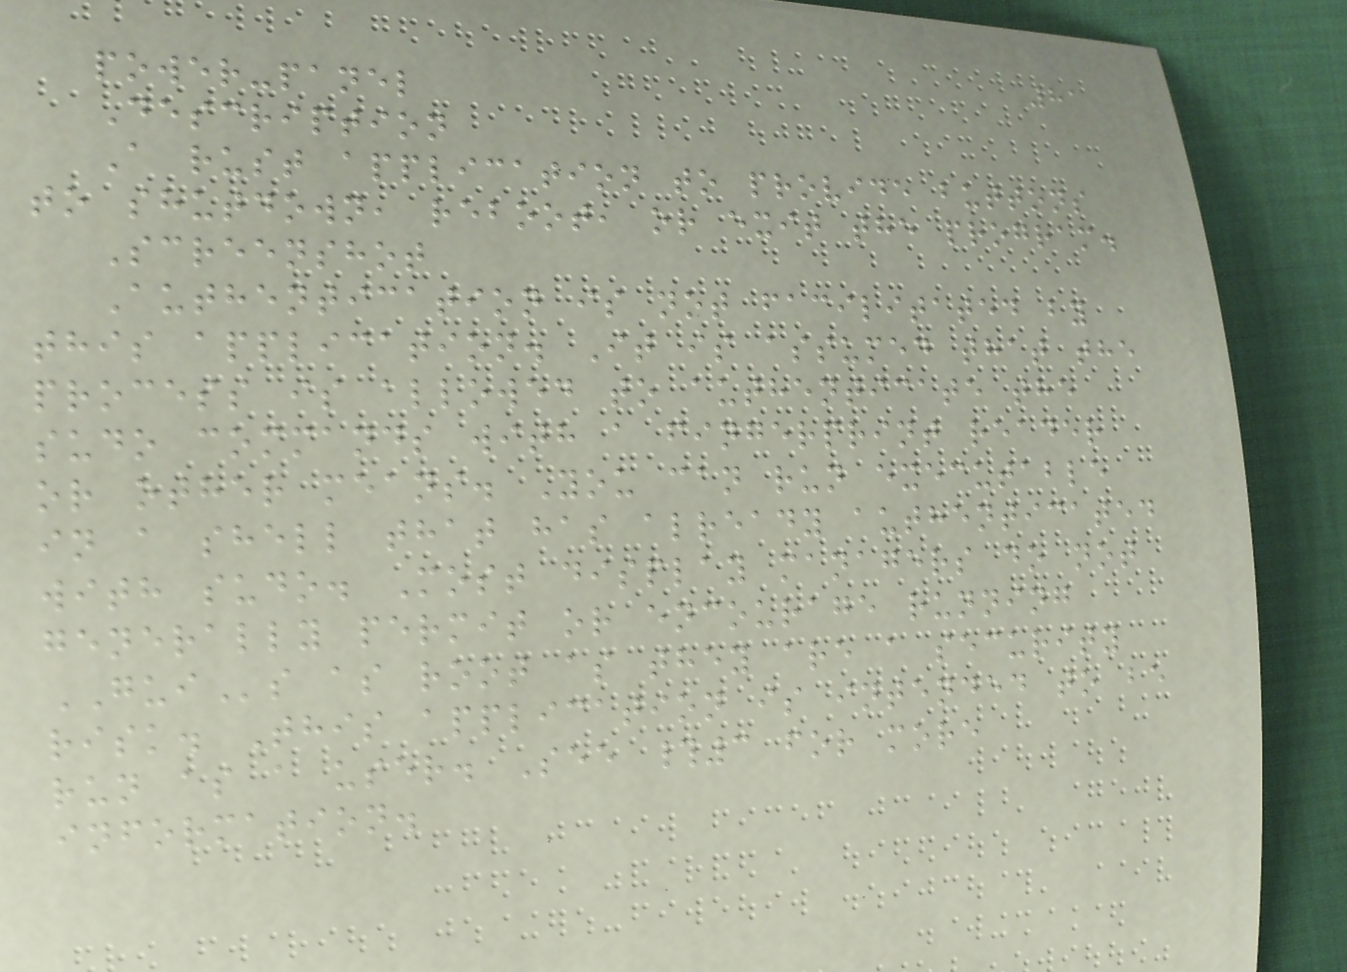81
power-panel
Description
A rust application to provide buttons
to shutdown, reboot, or exit the program.
Screenshot
Authentication is not facilitated by
this application. It is assumed that the
process is allowed to authenticate the
sudo commands with a fingerprint reader
or other means. You can run executable
in a shell that has already authenticated
with sudo. Most display managers do not
generally permit or encourage running
GUIs as root as they are a security
risk. This application is intended to be
run as a user. See #3 for more
information.
